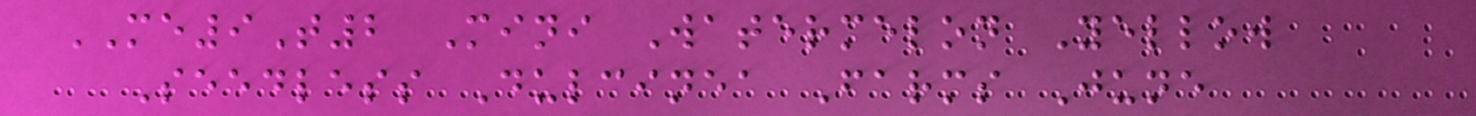ME9T2 Mini Watermelon Yellow
Seedless Dulcinea Farms June
